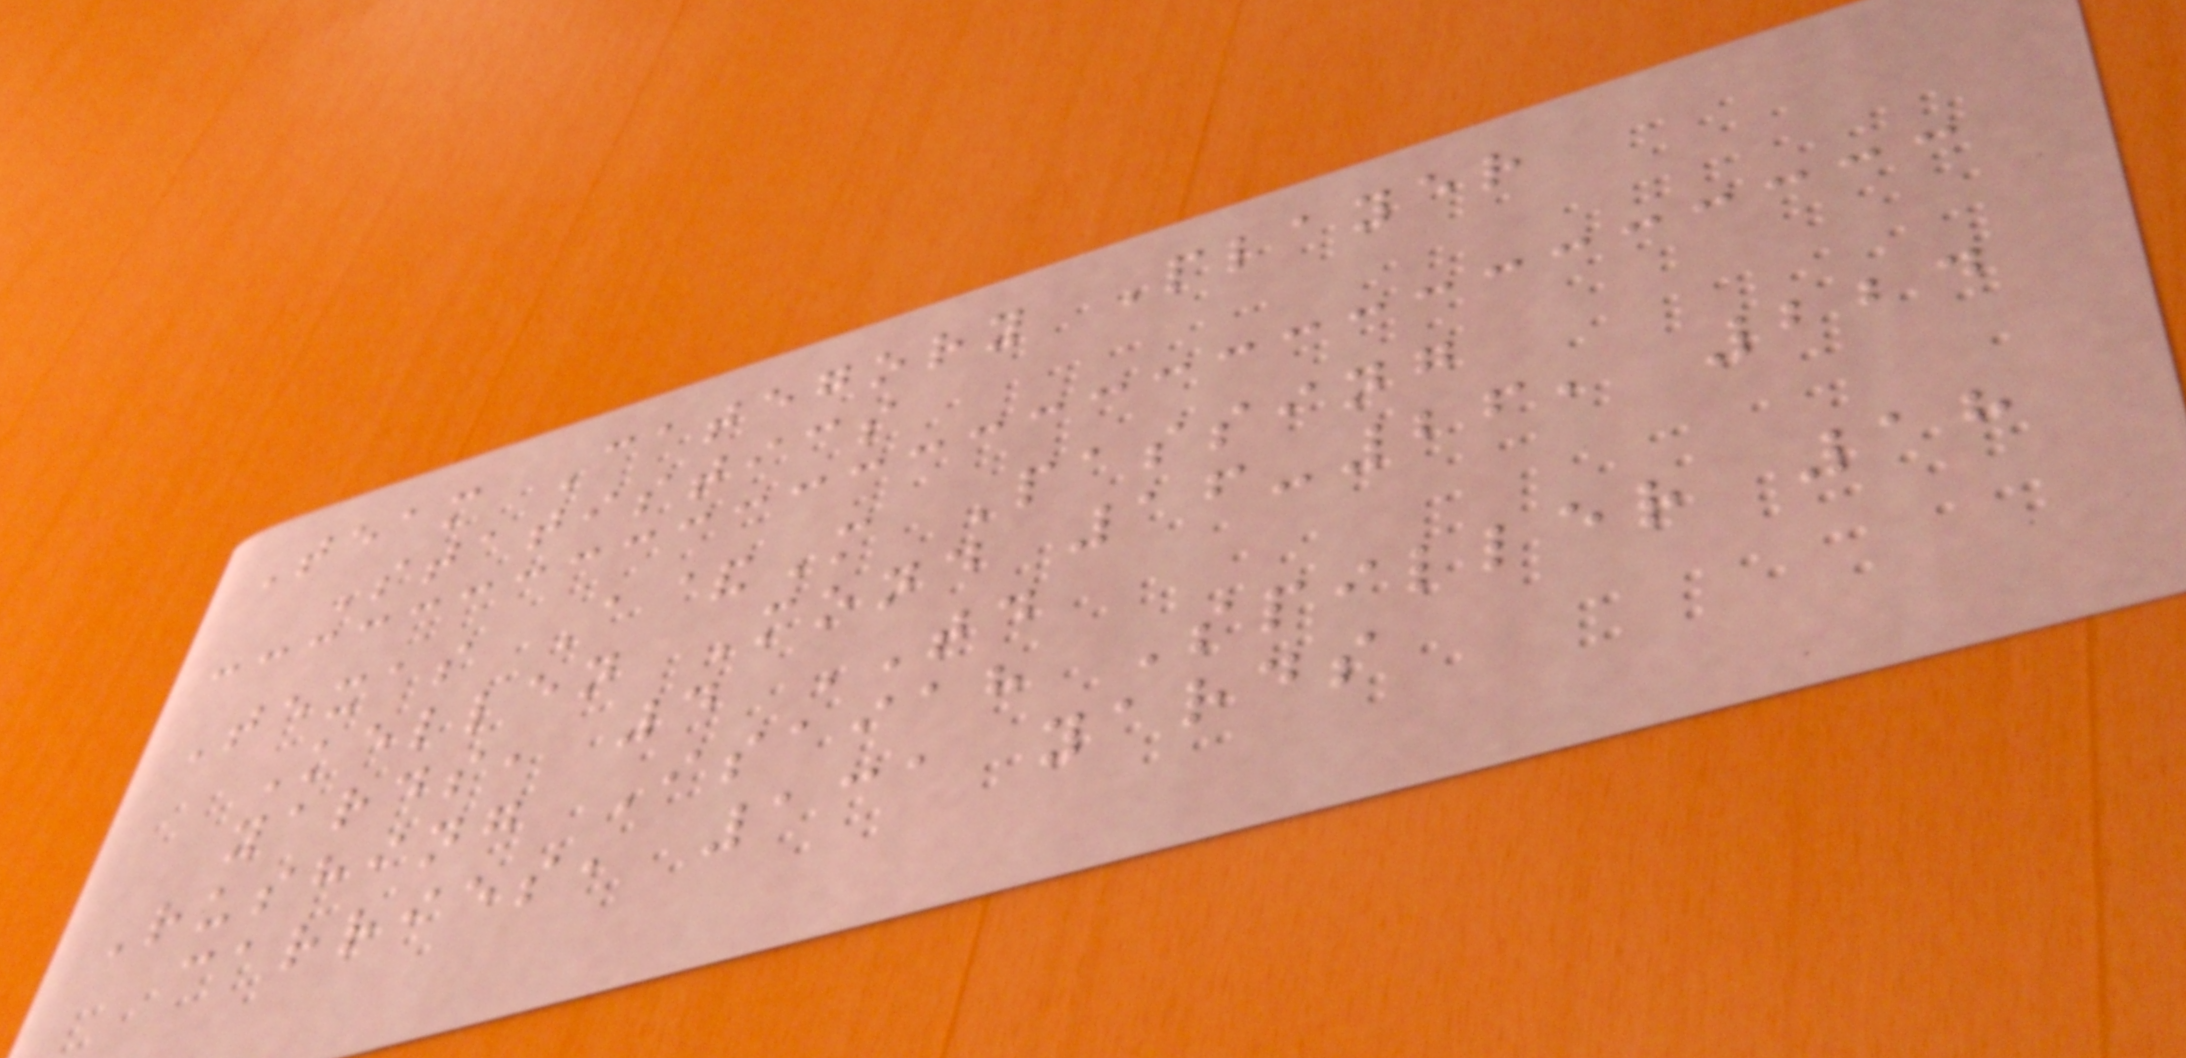Team Category Player
Statistics
Texas A&M Passing
Kellen Mond 16-26, 224
yards, 4 TD
Rushing Isaiah Spiller 18
carries, 131 yards
